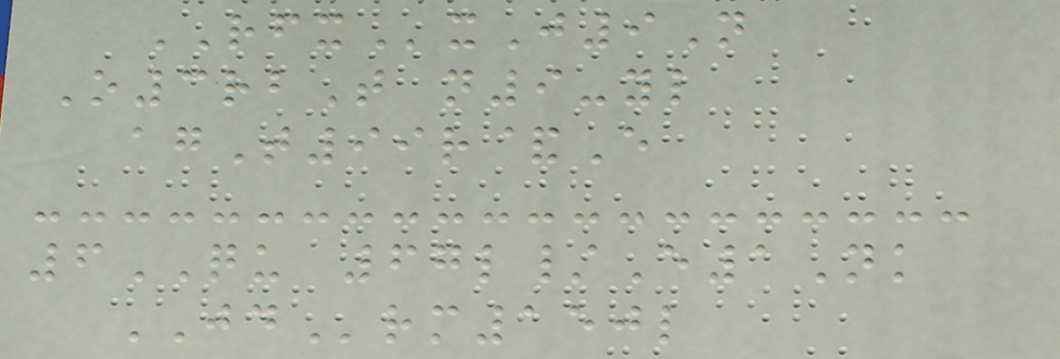RFXxJ9N
O3rbT n9-yl
agT99r&E
6QU 67l/E1Nk
JDrm150l
